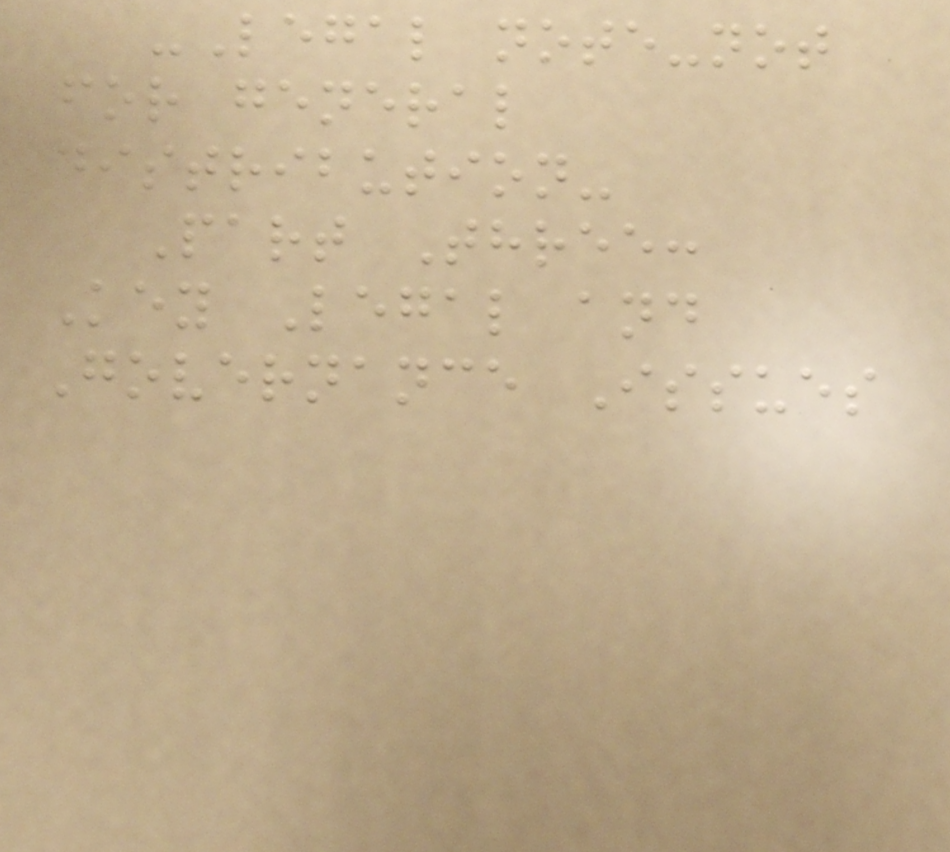-Legal note-not
for general
distribution-
Part Three:
Key Legal and
Governance Issues
